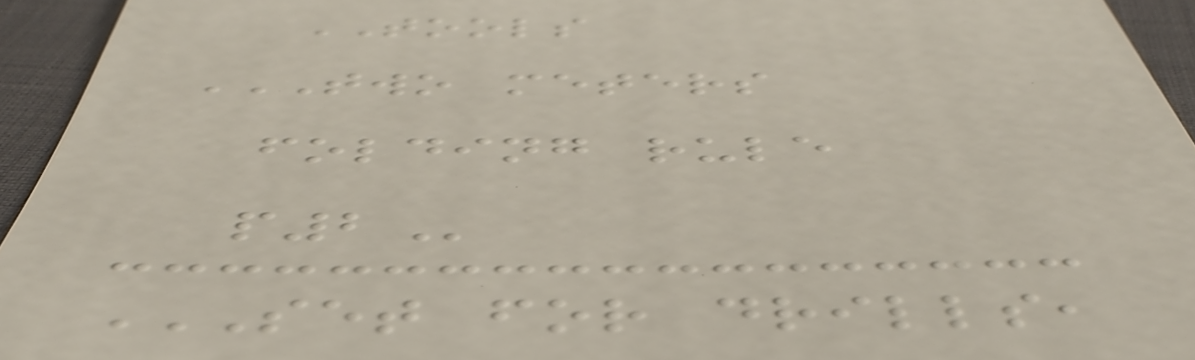TOOLS
TWO METERS
FOLDING RULE
P2
SET FOR DRILLS,
